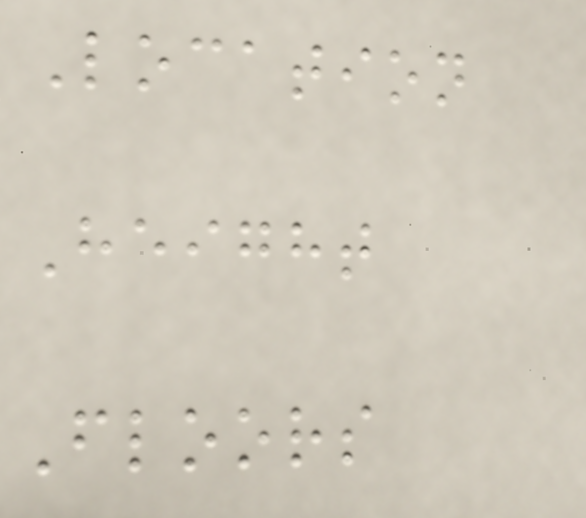Location
Height
Floors
